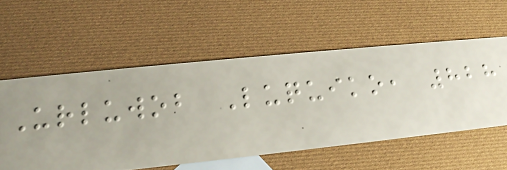Urluwob Luquiko, 828
